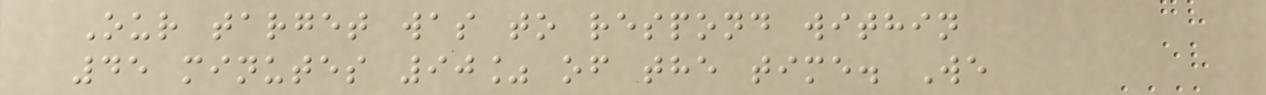Our target was to respond within
45 minutes 90% of the time. We
